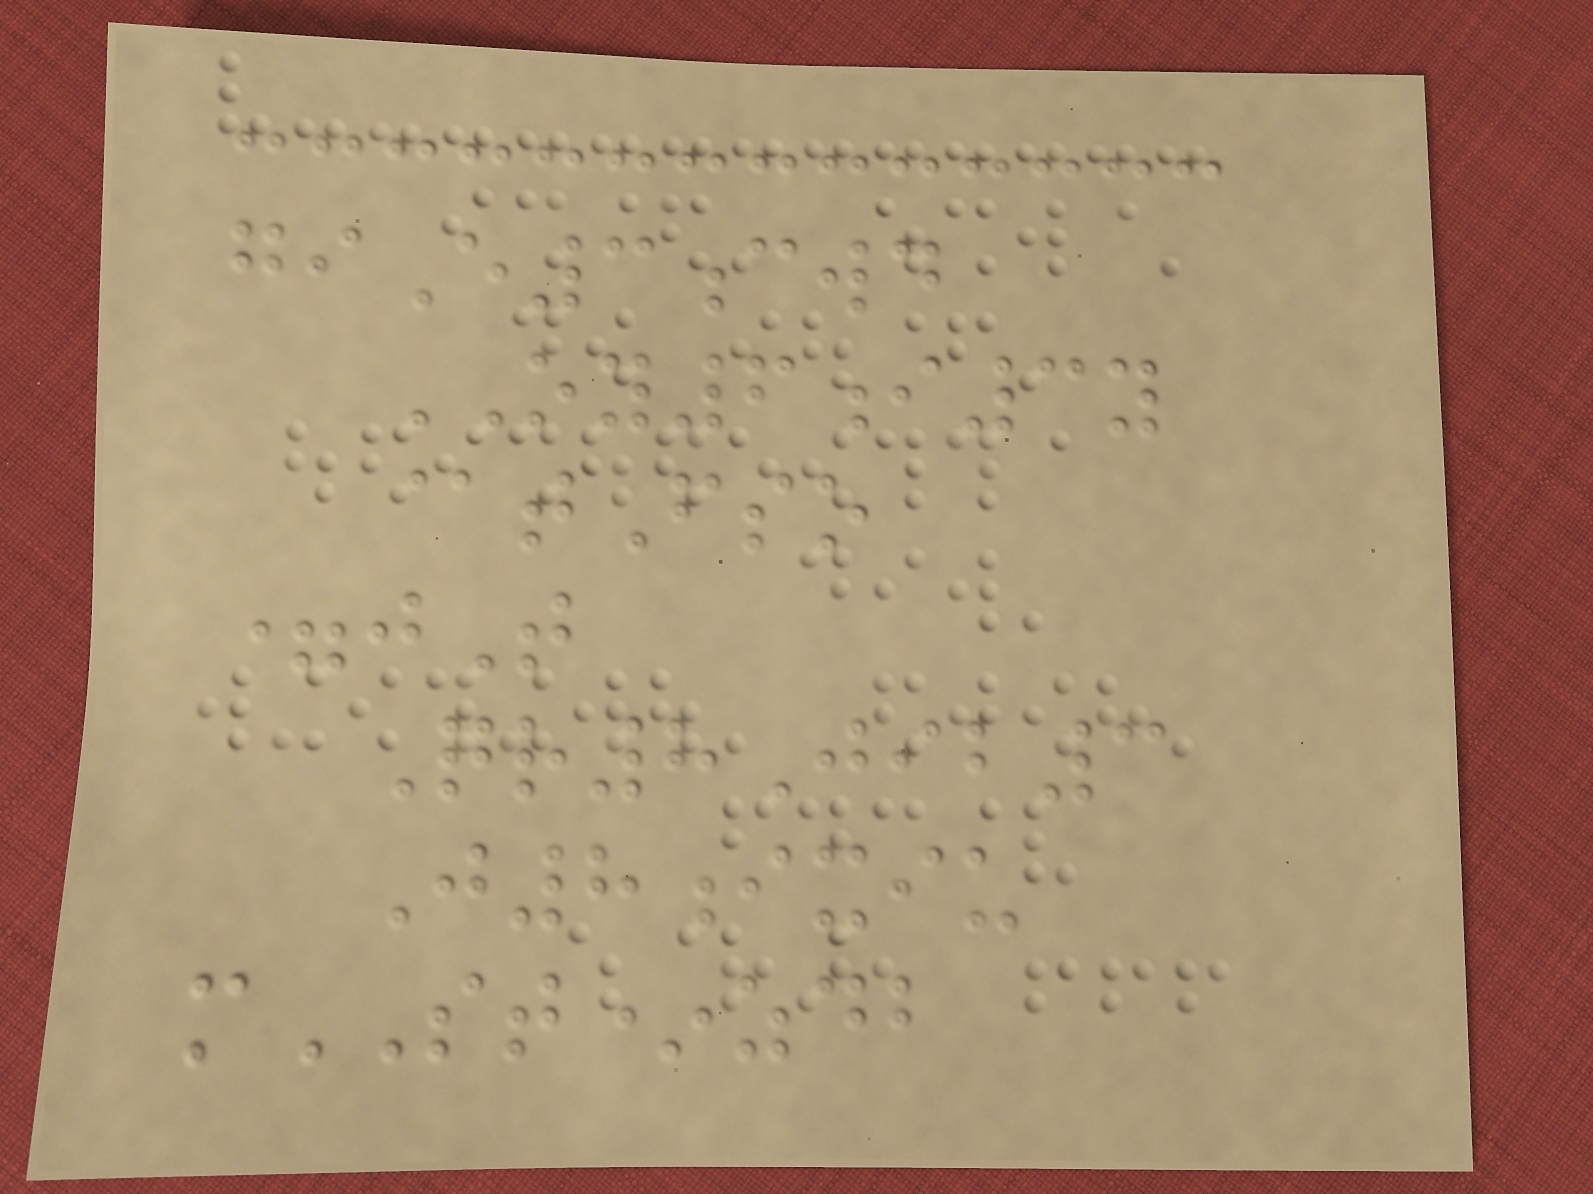giE3cwd
OY6i3y
@tFso
=jT
Qr8Jib3
J8ixiu
mST*zdb
